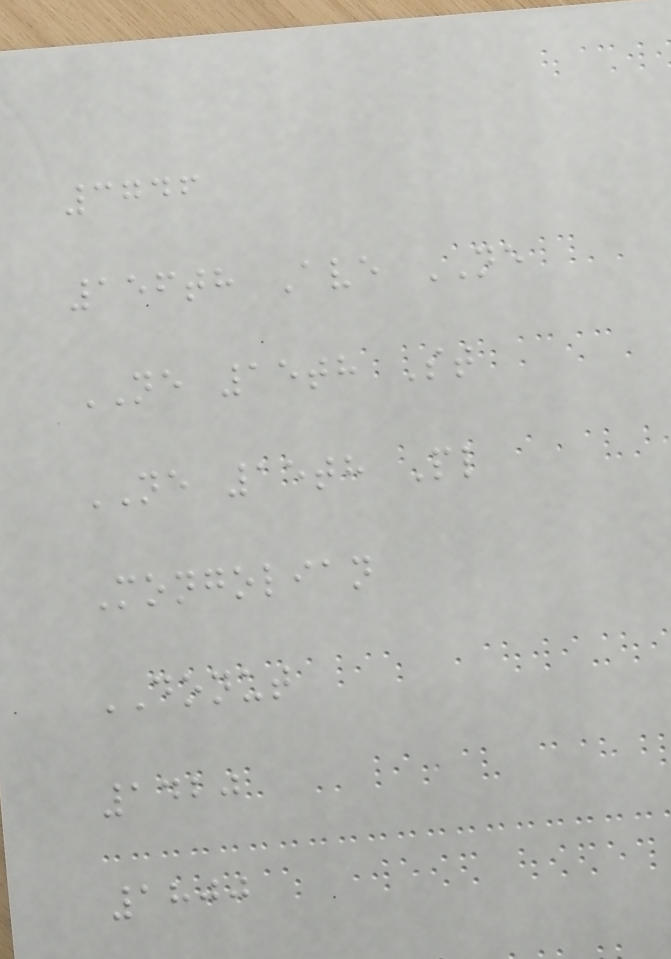3746
156th Ave NE
NE 15th St
NE 15th Pl
Mongolian
DONUT
1420
1800
